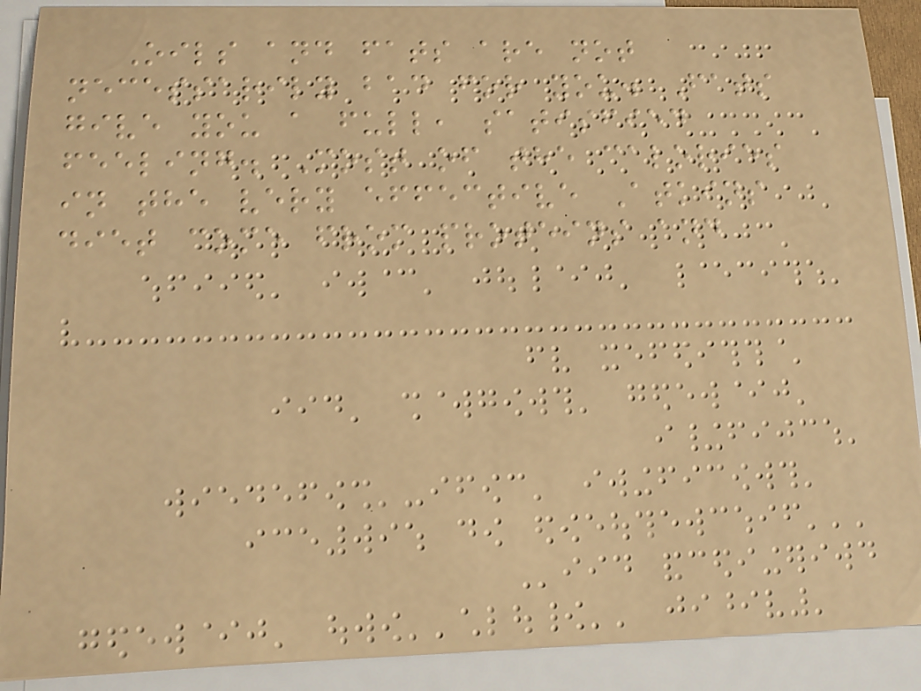Oils and fats are not
necessarily bad for you. Fats
give you a full, satisfied
feeling. Most of the calories
in the very effective Atkins
diet come from proteins and
